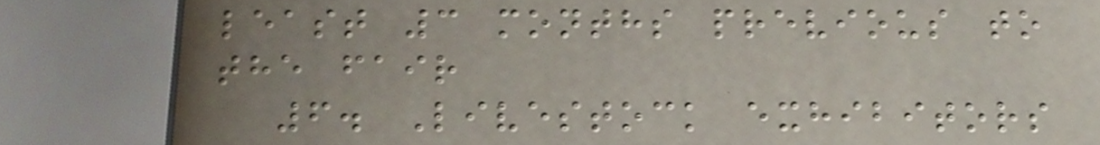least 3 months previous to
the fair
6. Livestock exhibitors
